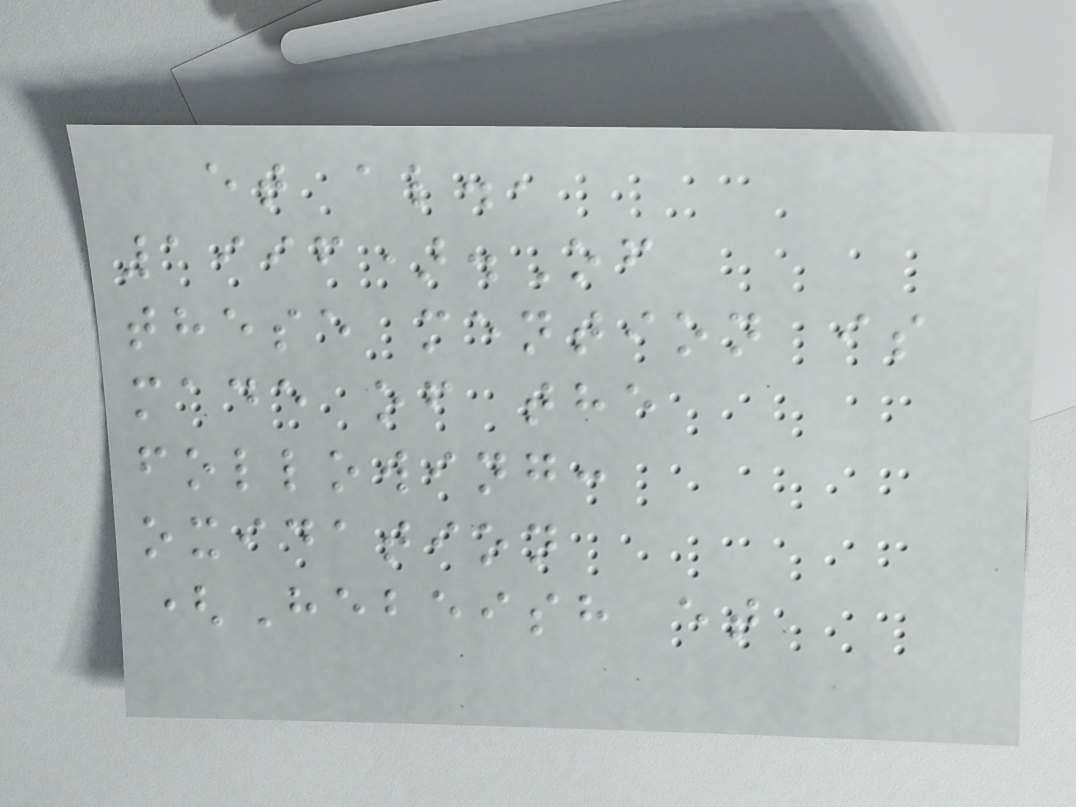et al.,
1996).Of
these mention is
made of the
following:
oxidation
(Hebeish et
